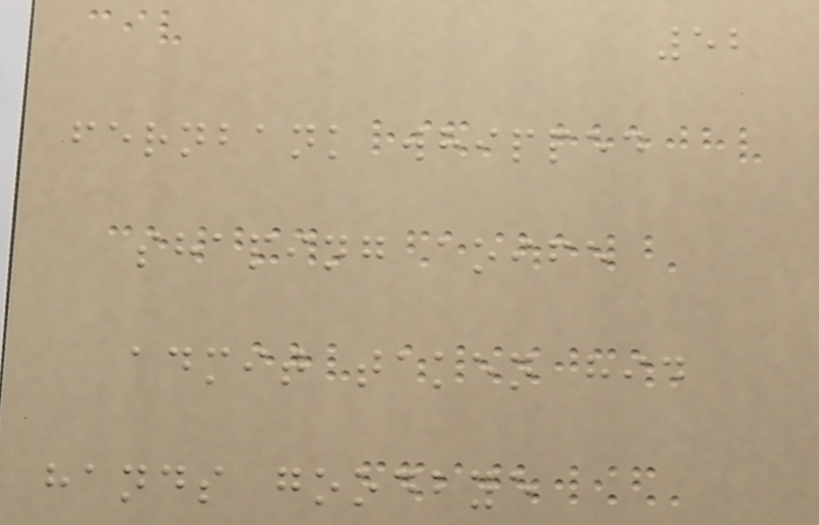52
fernbank whipped
shaping aoife
admit taken hid
hands goodbye
